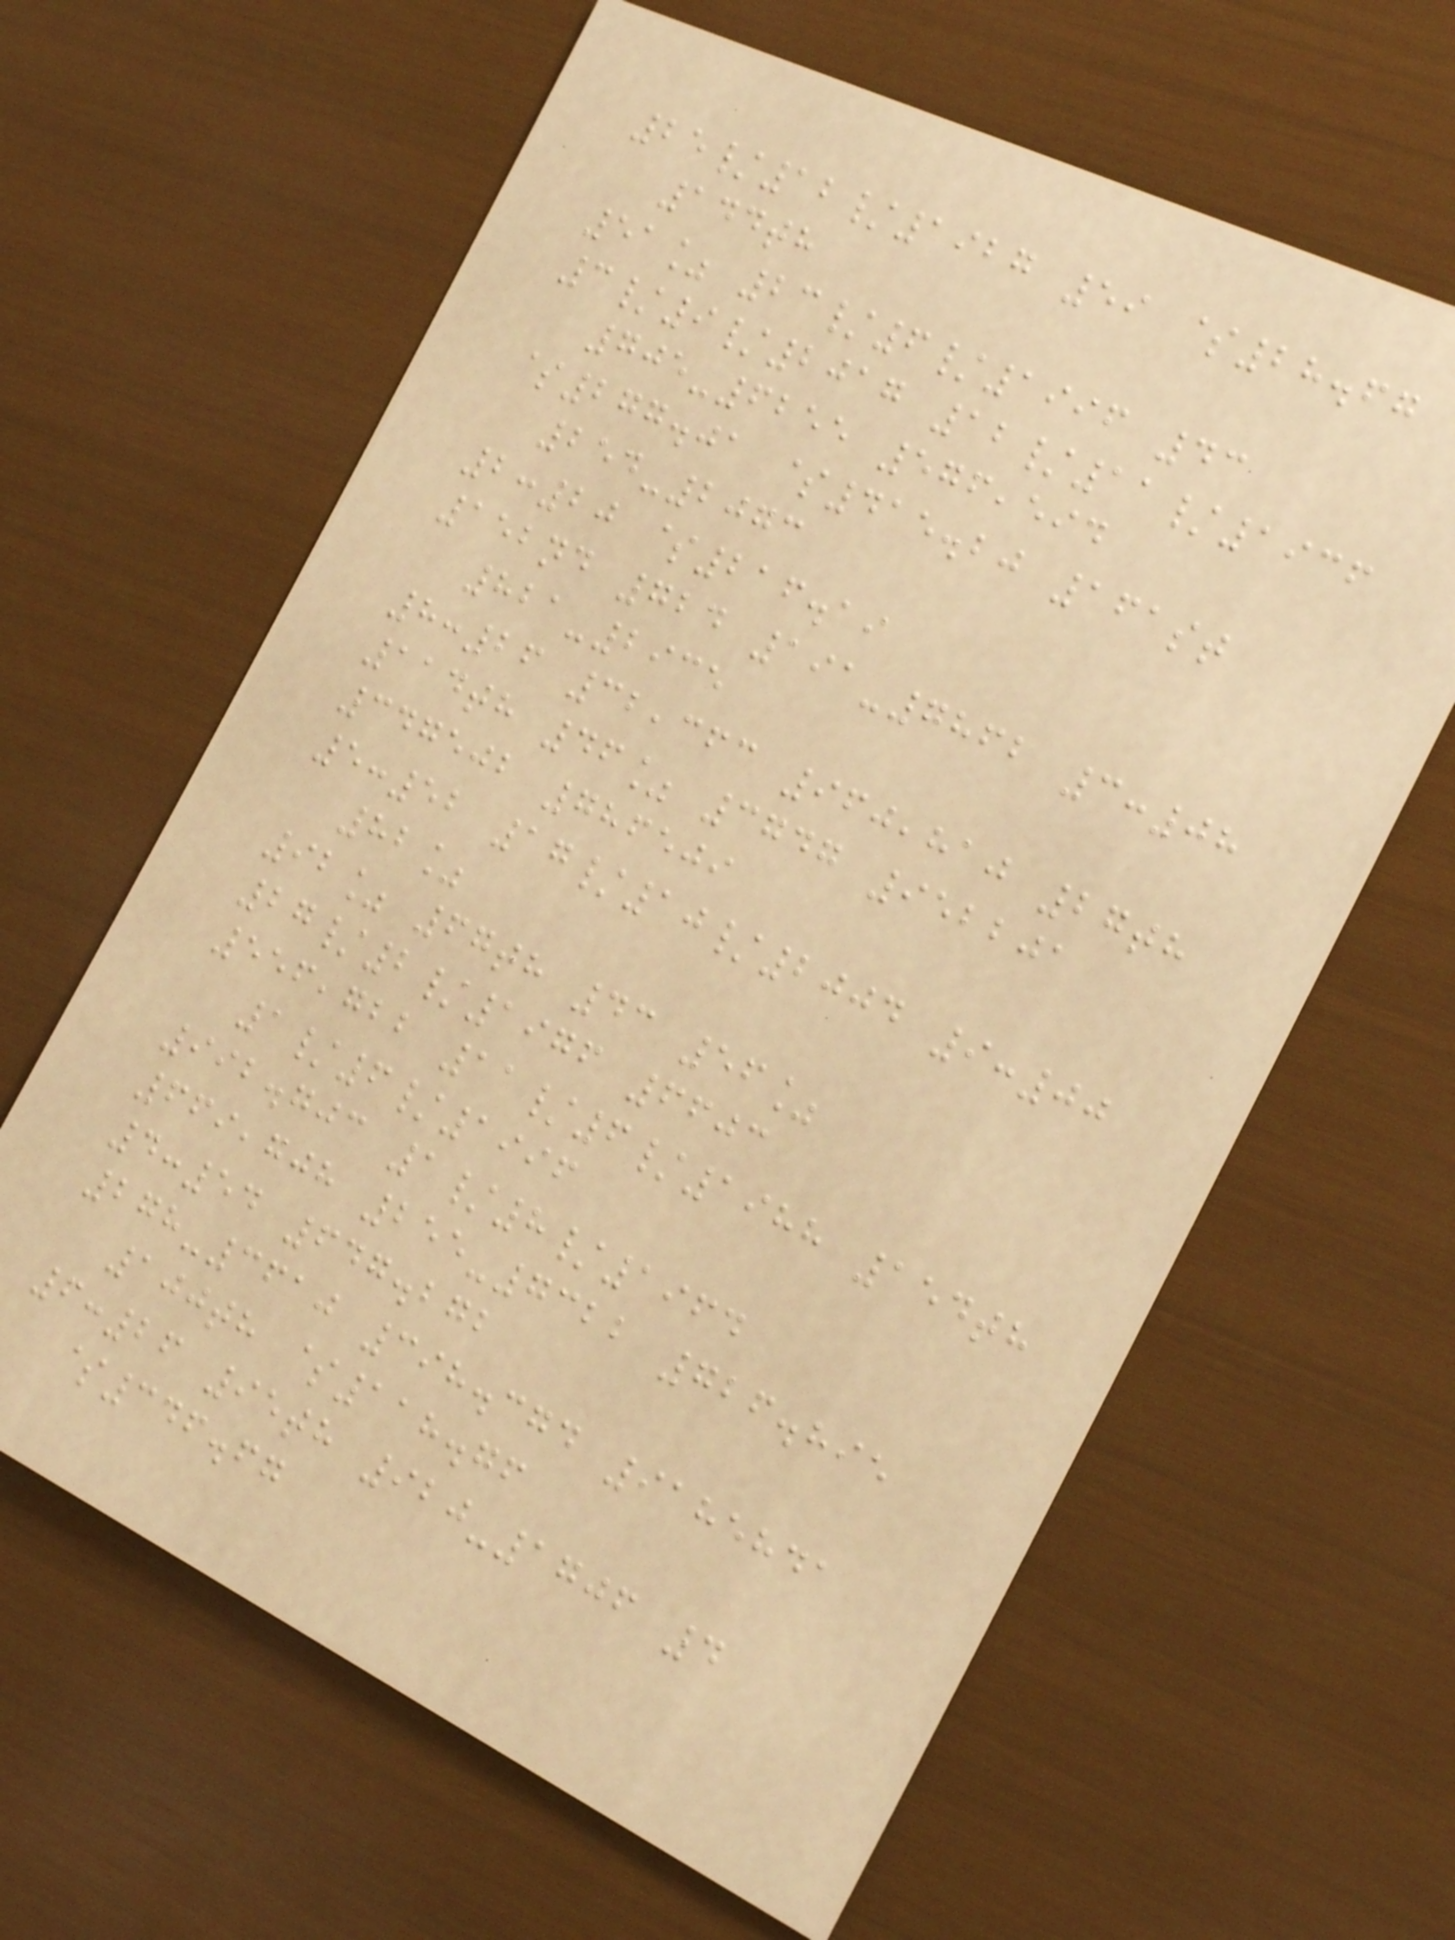25/12/1927 59 $28.67
144th
51% 23/6/1996 43
3/9/2017 12/11/1936
705-6255 576,594
$277.01 $415.20 161st
254-2073
2:20 $216.19
152nd 724 191-7862 3:08
821-2935
8:26 32,363 960,810 27th
114th 46% 3747 952201
347502 786509
5:52 17/10/2004 9:00
82%
92% 67th 43 56%
27/2/1976 6603
556,722 11/6/1988 154th
1/6/1996
992.703 1/8/1964
669,708 255-7322 726.895
4:54 647.272
278-3610 398.374 9185841
100th $118.76
6:26 95th 920-1706 4
$346.67
